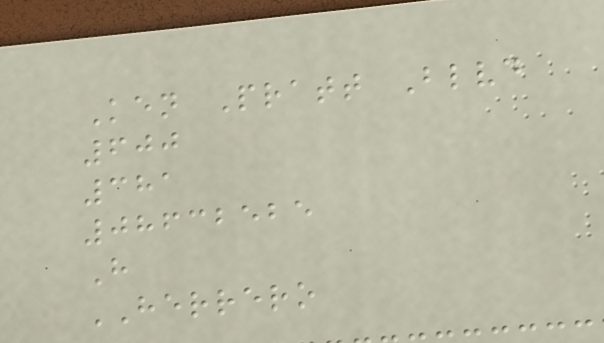Ken Pratt Blvd
600
381
08632525
H
HERRERO
